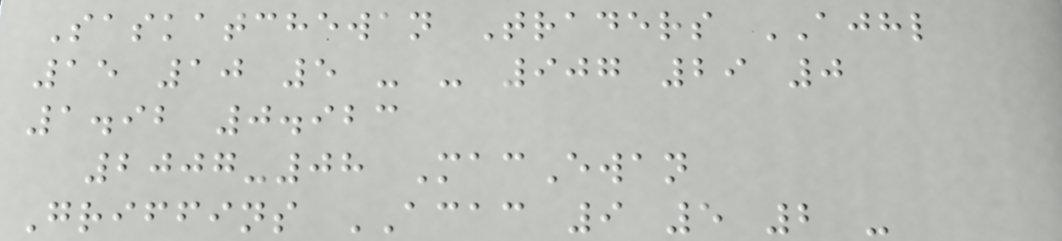Saskatchewan Traders AJHL
15 10 5 - - 907 29 0
1.92 0.923
2007-08 MacEwan
Griffins ACAC 9 5 2 -
